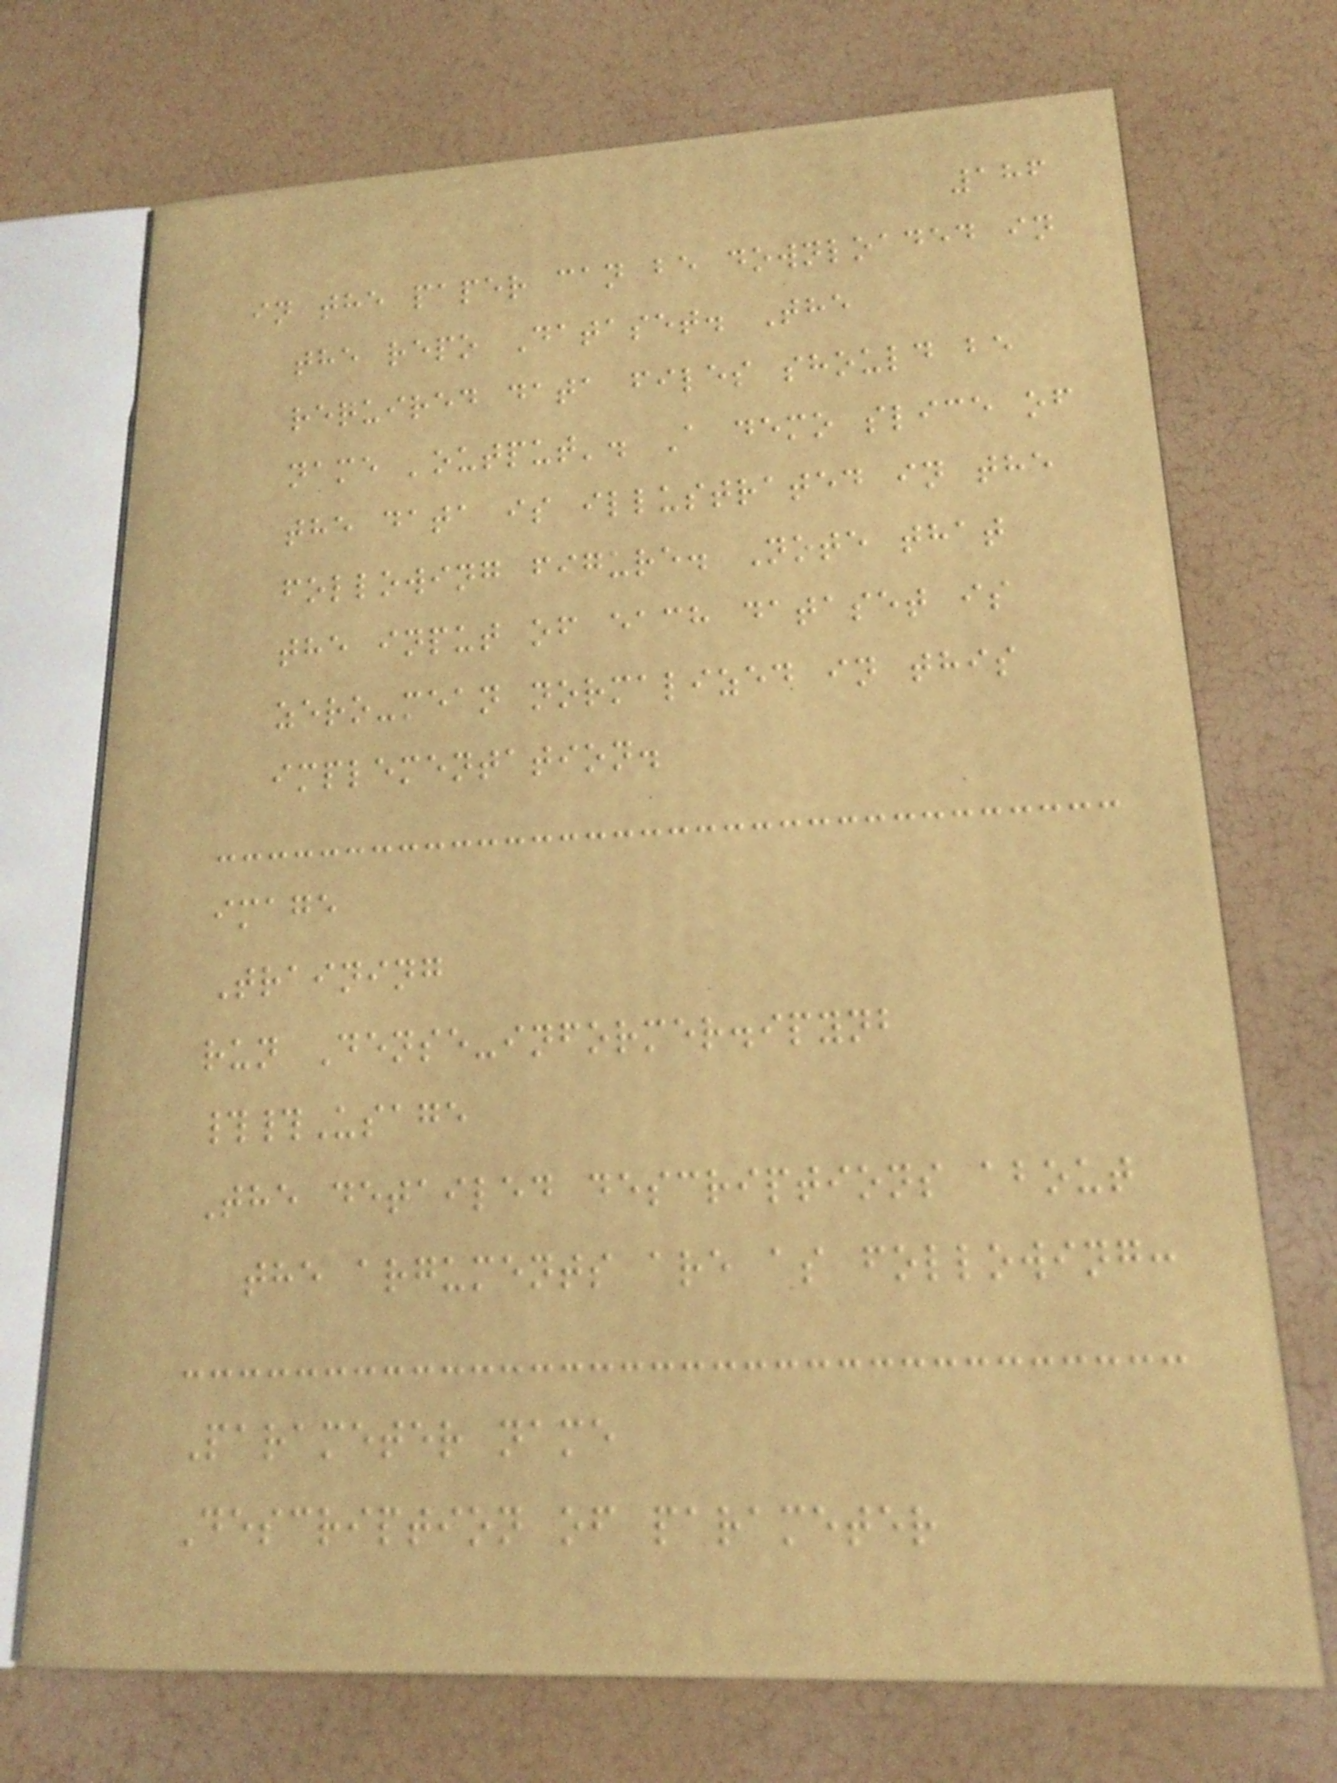186
in the paper can be downloaded in
the repo Dataset. The
required data files should be
name 'output'. A demo slice of
the data is illustrated in the
following figure. Note that
the input of each dataset is
zero-mean normalized in this
implementation.
image
Training
run Dense-informer.ipynb
##Usage
The detailed descriptions about
the arguments are as following:
Parameter name
Description of parameter
